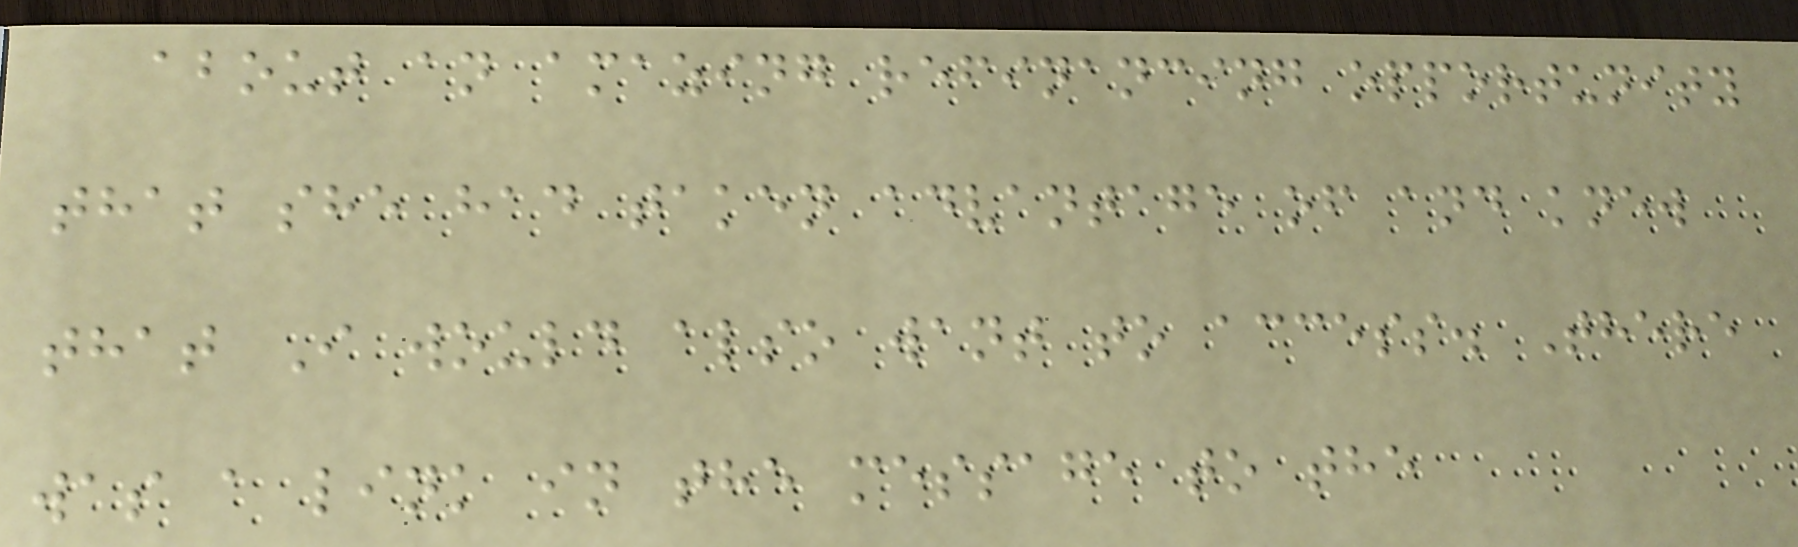about an amazing refinancing opportunity
that she had taken advantage of and knew
that I would also want to access. There
was a link in the message to the
